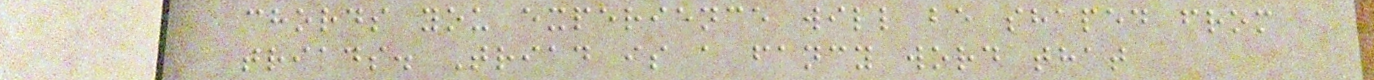chords you experience will be shaped from
triads. Triad is a fancy word that
